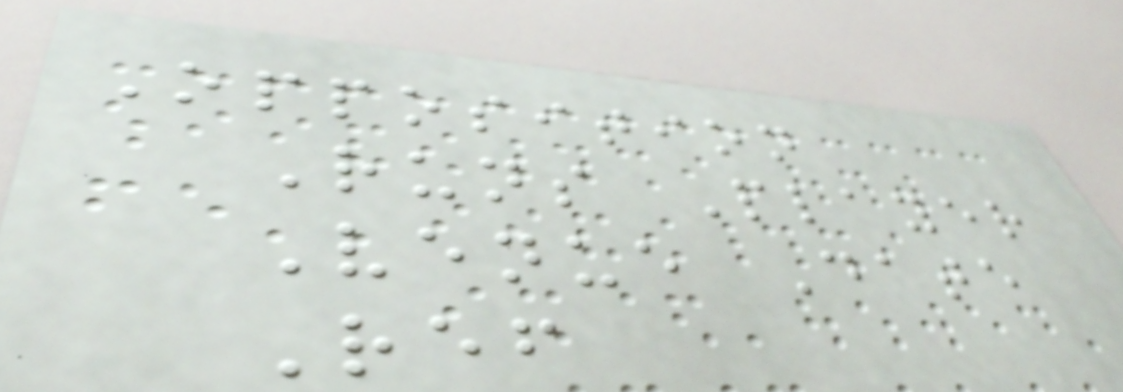Opposition
Runs Player
Venue Date
Ref
